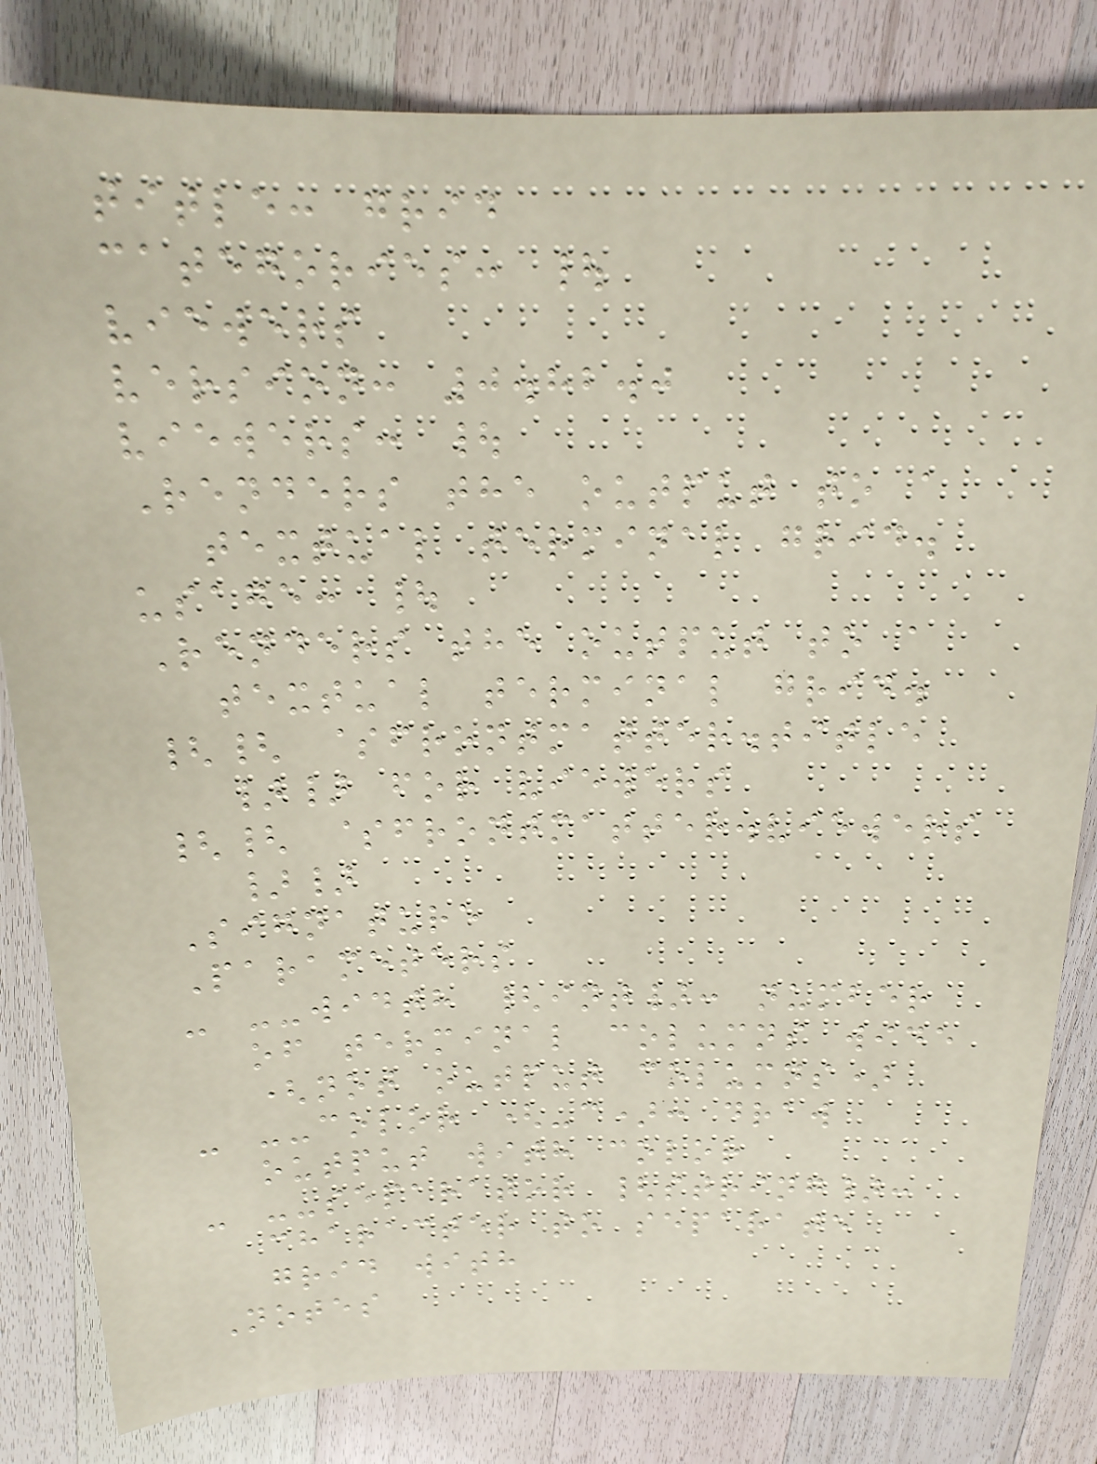title: grid
categories: |
viewers
version: 0.82.0
viewers: |
Renders the output to a
textual terminal grid.
usage: |
Renders the output to a
textual terminal grid.
{{ $frontmatter.title
}} for viewers
{{ $frontmatter.viewers
}}
Signature
Parameters
- --width {int}: number
of terminal columns wide
(not output columns)
- --color (-c): draw
output with color
- --separator {string}:
character to separate
grid with
Notes
